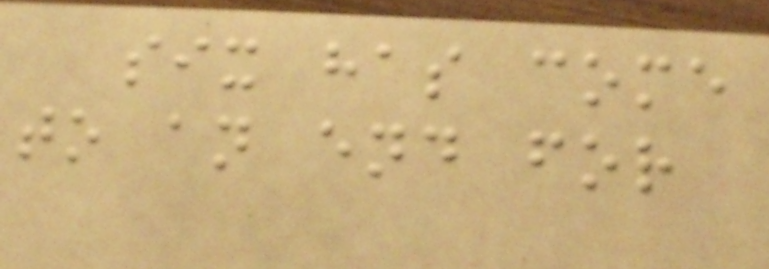six has come
to an end for
